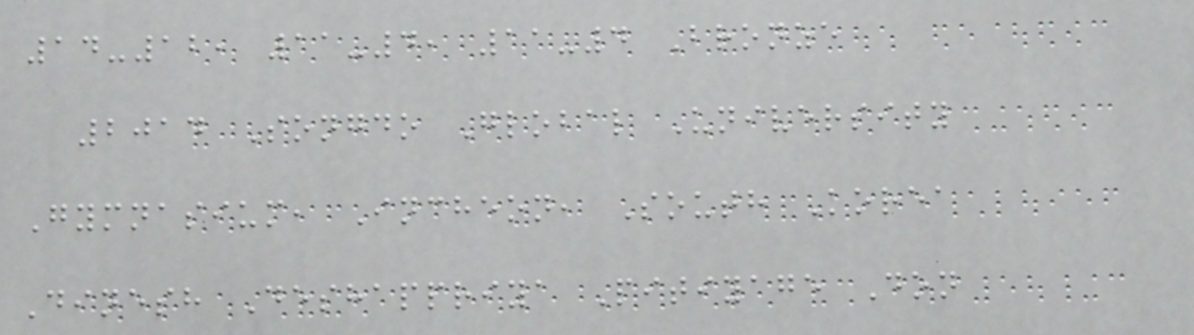14-12, 11-4, 11-4 Bronze
2014 Songdo Global University
Gymnasium, Incheon, South Korea
Dinesh Deshappriya Pitiyage Don
